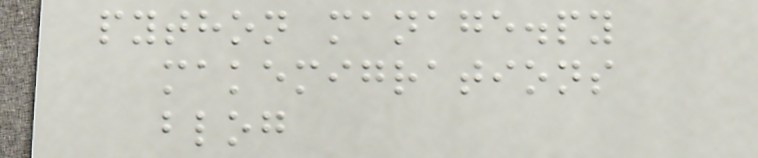python manage.py
makemigrations
blog
